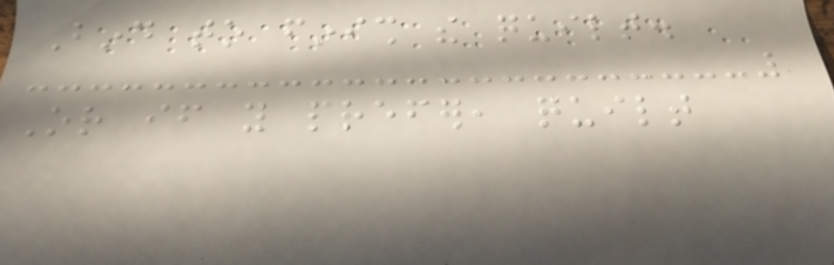Bind to finish the quilt.
Or if you prefer, quilt
